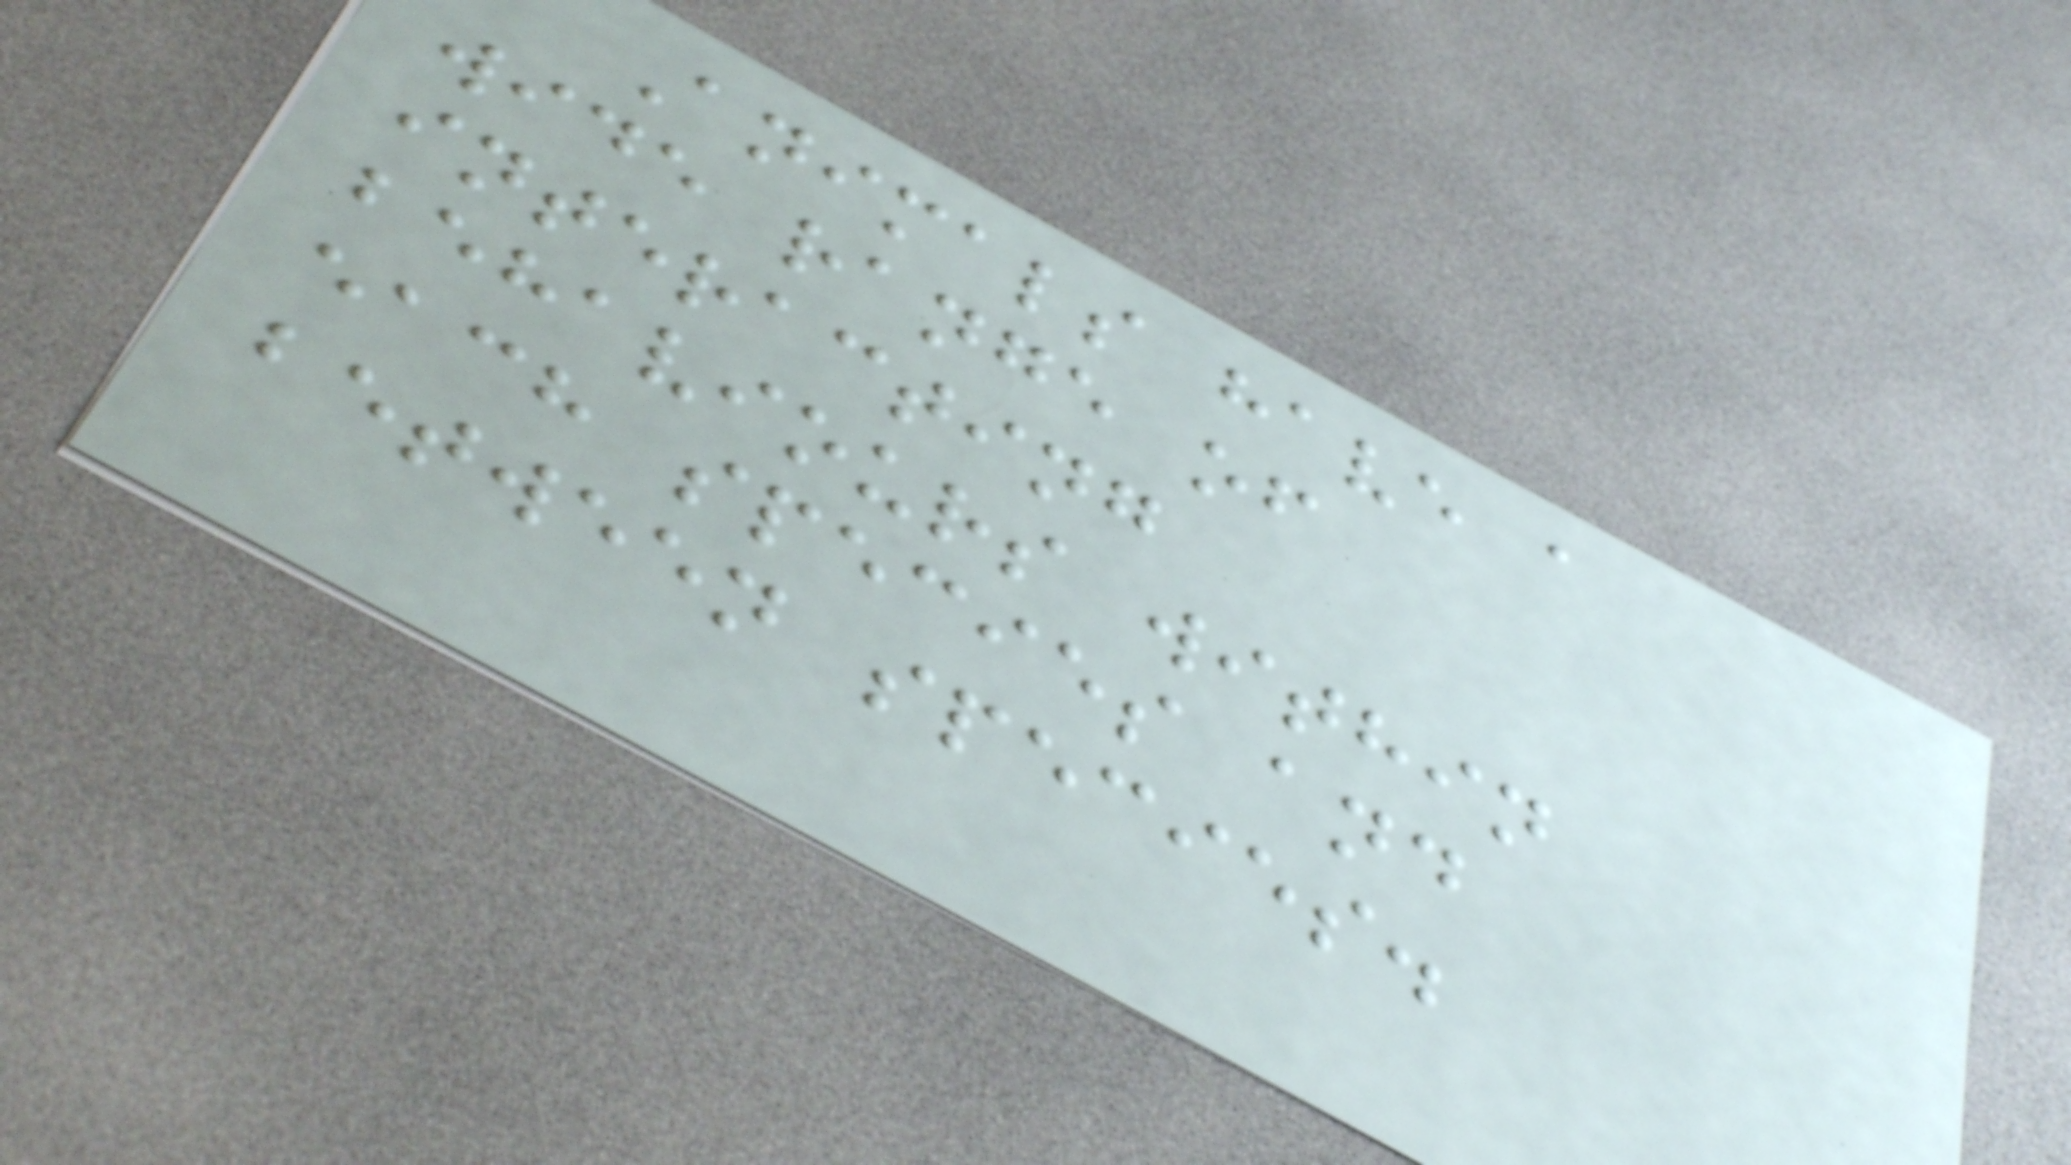Animals have a
wide range of
interacting
behaviours within
each species and
between species.
